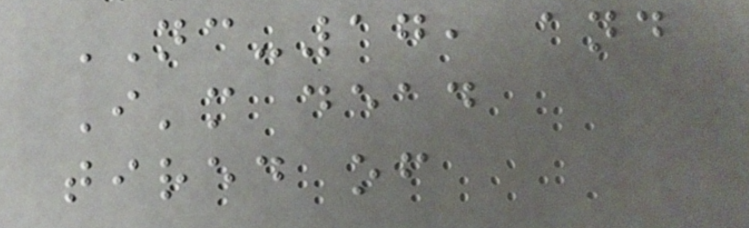NC-17, and
I'm dead
tired of
